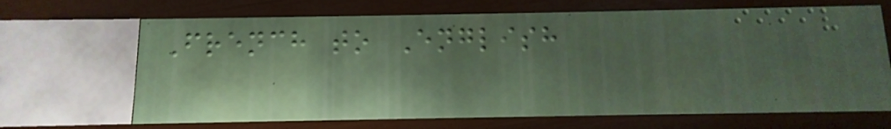French to English
